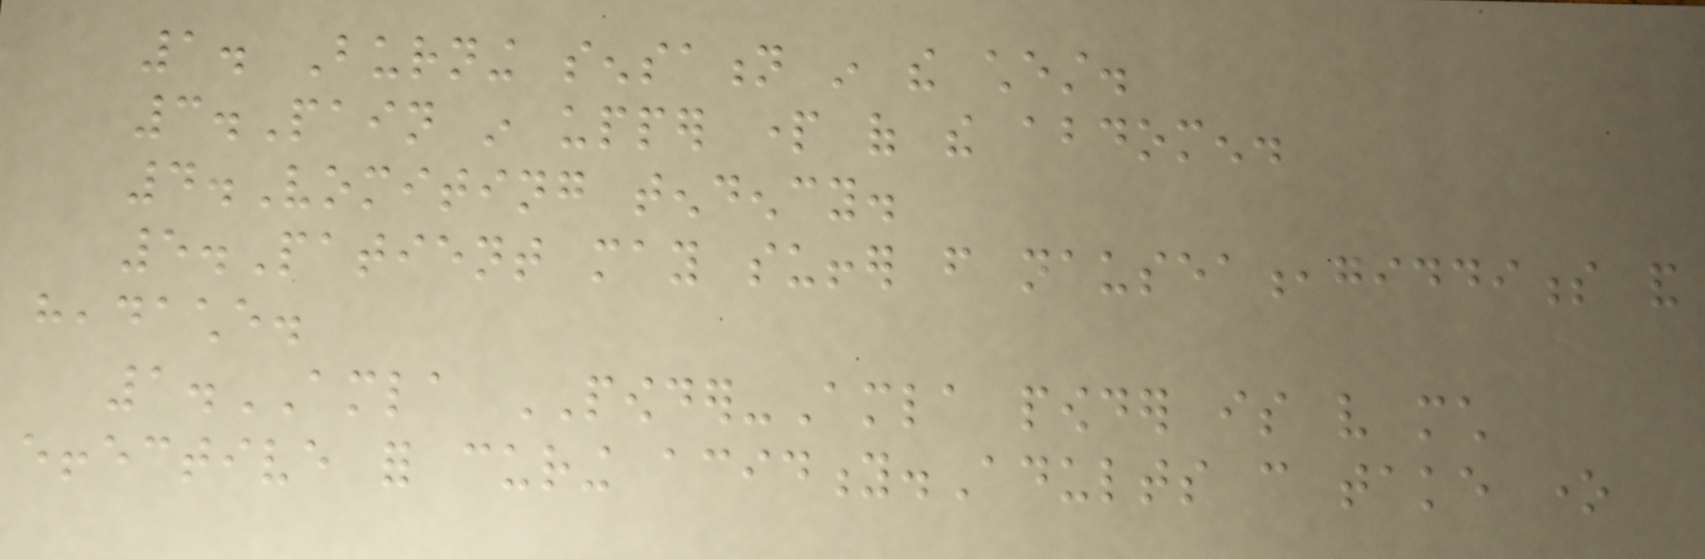1. Burning sensation in the chest.
3.Pain in upper part of the abdomen.
4.Vomiting tendency.
5.Patient may suffer from nausea,giddiness and
headache.
1.AMLA POWDER-Amla powder is very much
effective for curing acidity.Adults can take one
